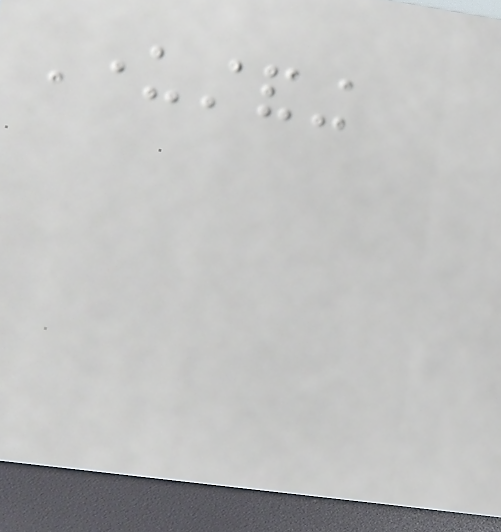Understanding
